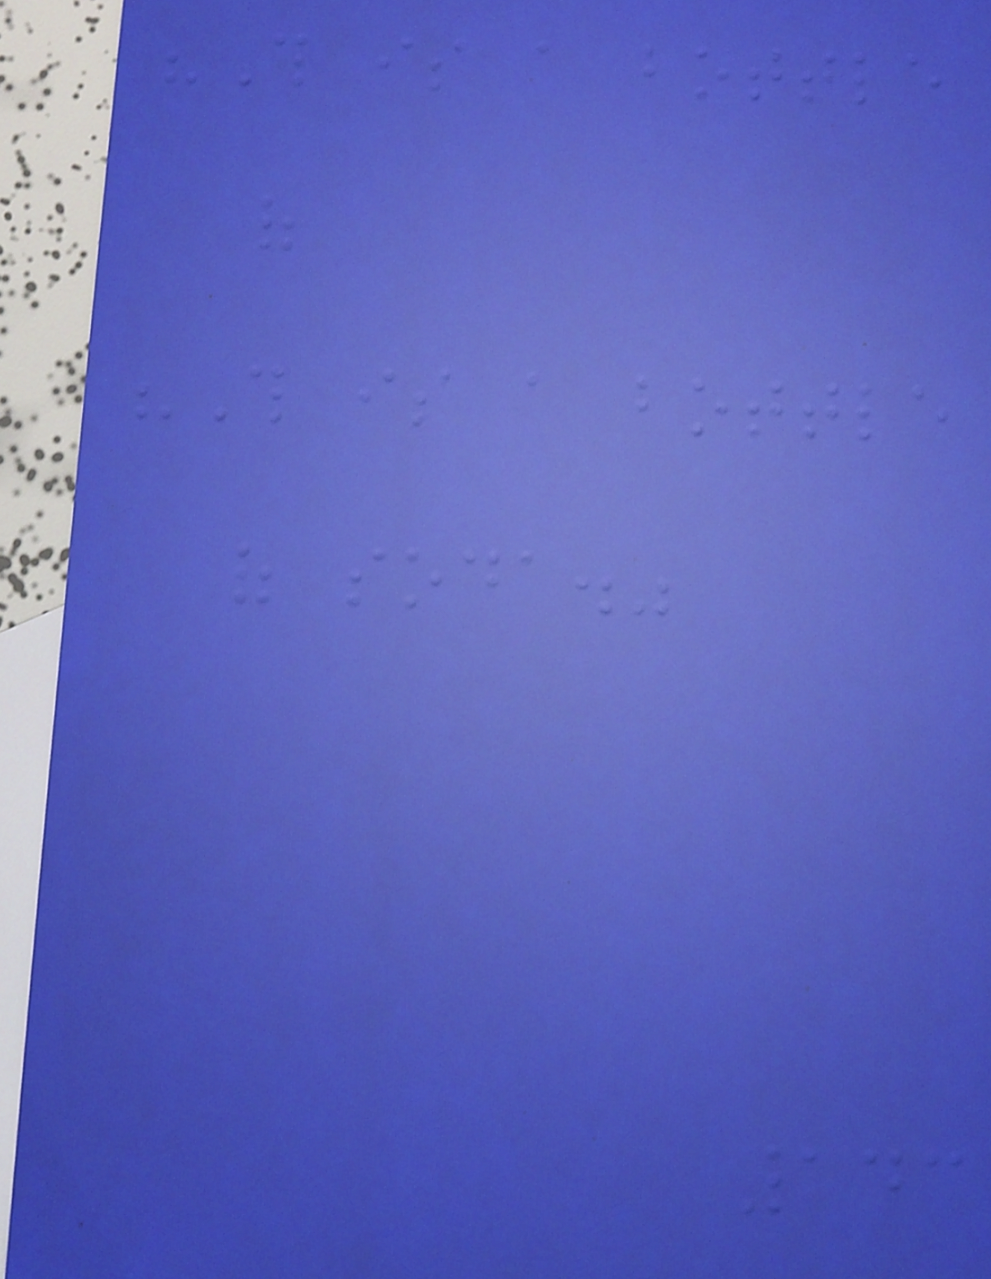"This is a bottle
of
"This is a bottle
of soda."
143
